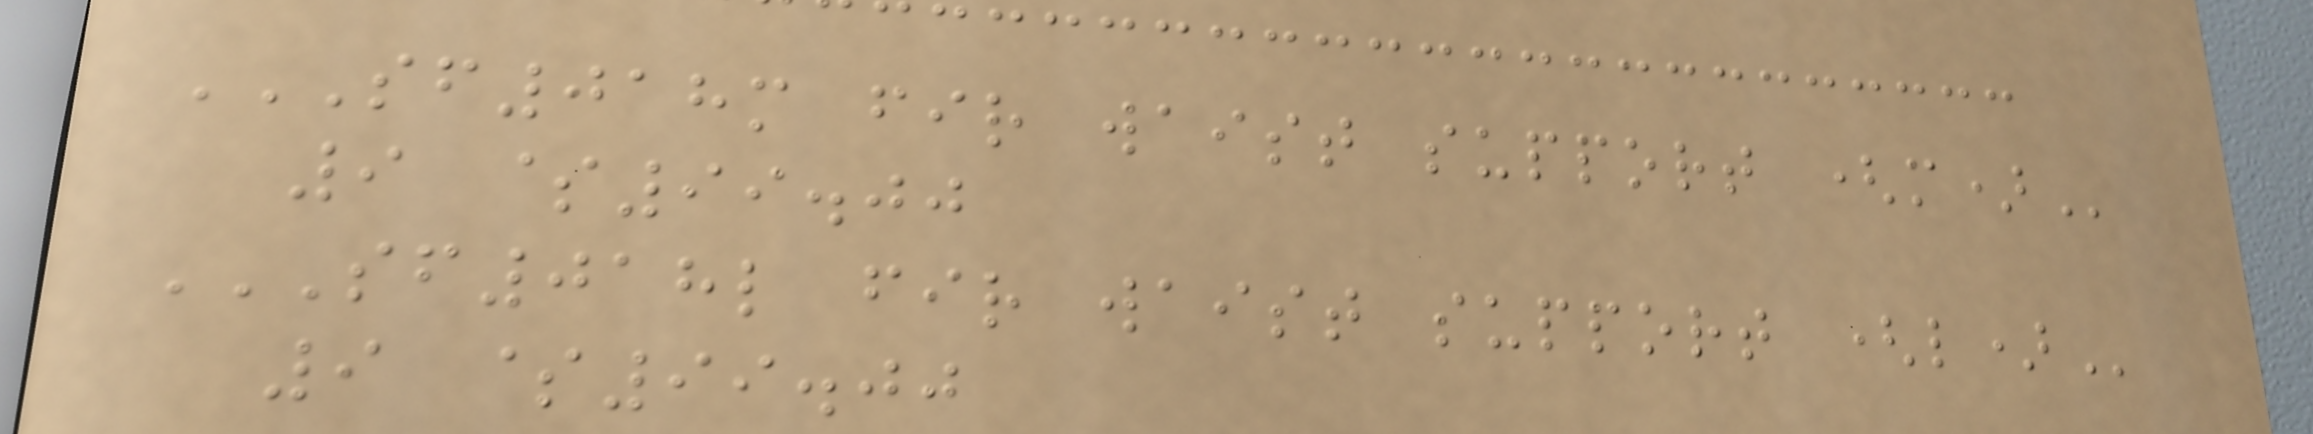SF018M FIR WAIST SUPPORT (M)
9 $99.00
SF018L FIR WAIST SUPPORT (L)
9 $99.00
